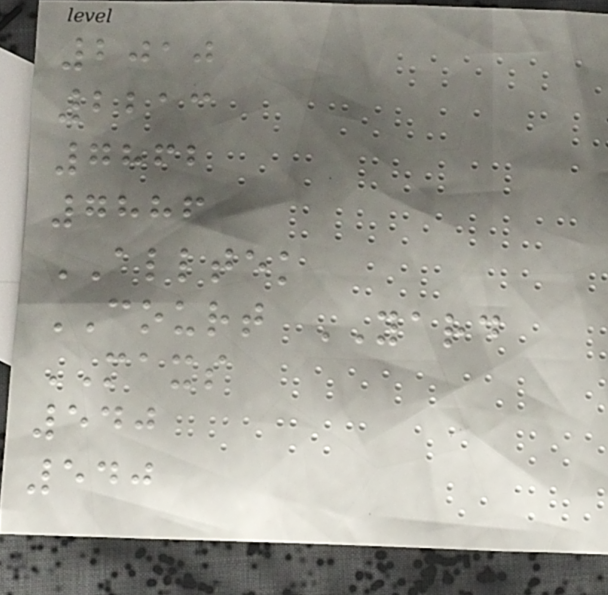2010
2213
7862
7886
ALLTEK
COURT YARD
MAXS
540
540
